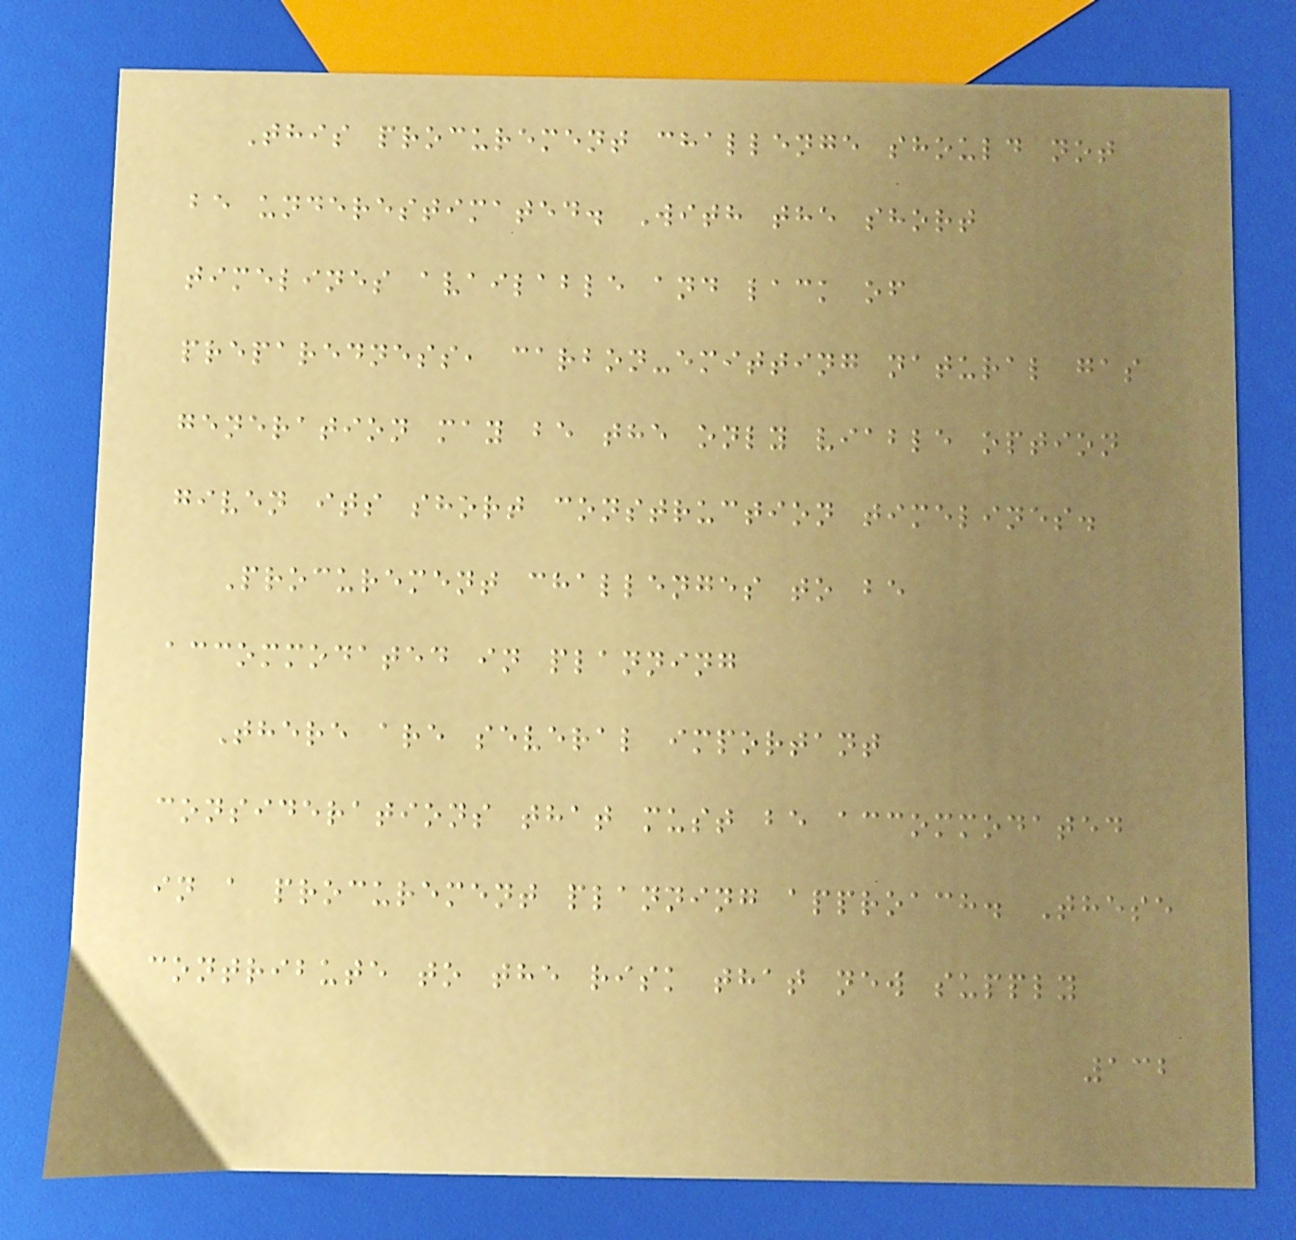This procurement challenge should not
be underestimated. With the short
timelines available and lack of
preparedness, carbon-emitting natural gas
generation may be the only viable option
given its short construction timelines.
Procurement challenges to be
accommodated in planning
There are several important
considerations that must be accommodated
in a procurement planning approach. These
contribute to the risk that new supply
132
